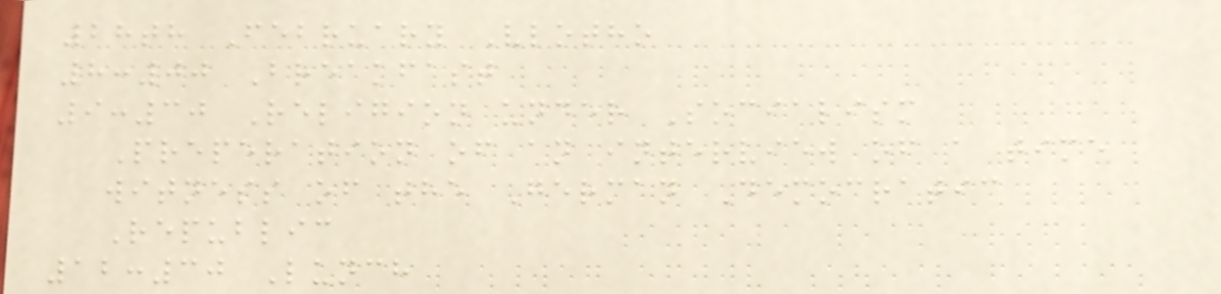28th February Vlotho
8:00 Breakfast
9:30 Religion under Socialism
Preperation of an interview of a time
witness of the German Democratic
Republic
12:30 Lunch
